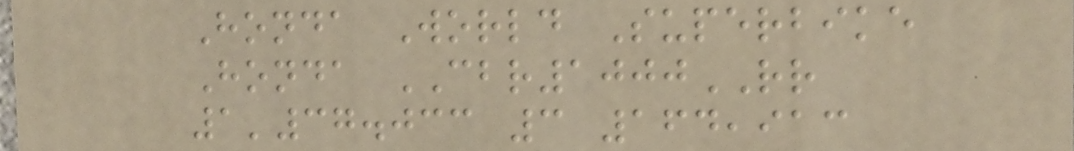Honda World Superbike
Honda CBR1000RR
1'37.033 3 164,913
